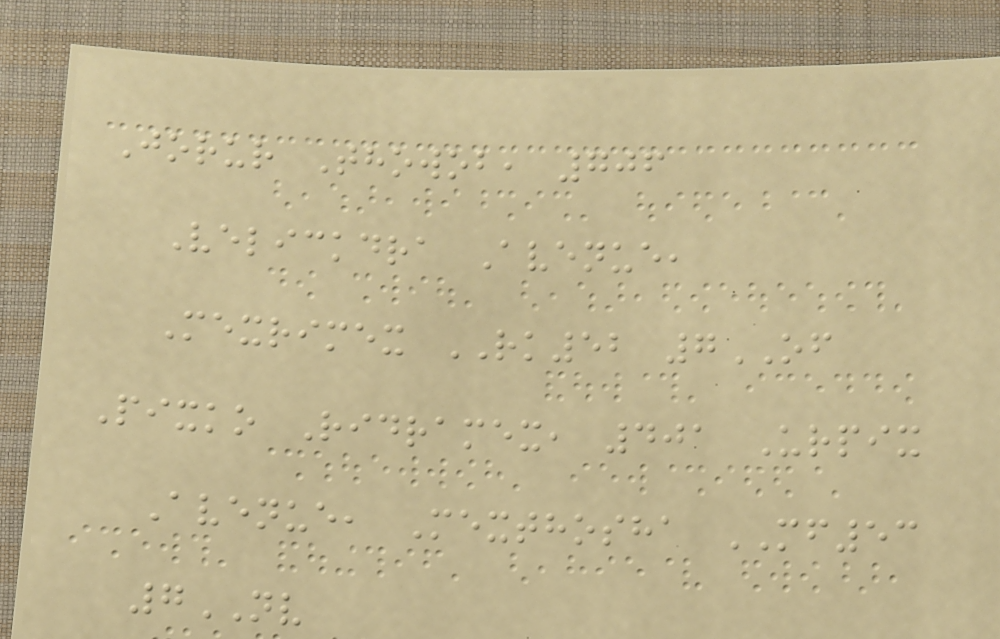Jorur Thowob, 706
Velickdra Avenue,
Mexrimex RK52 7OF
Pixko Ridramex, 401 Urpix
Avenue, Mexthosha MF53
7NV
